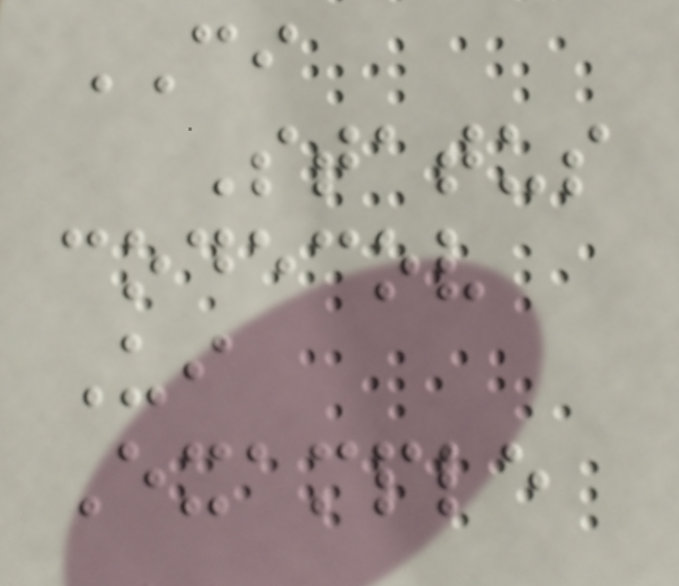CI
Status
codecov
Ui
Example
